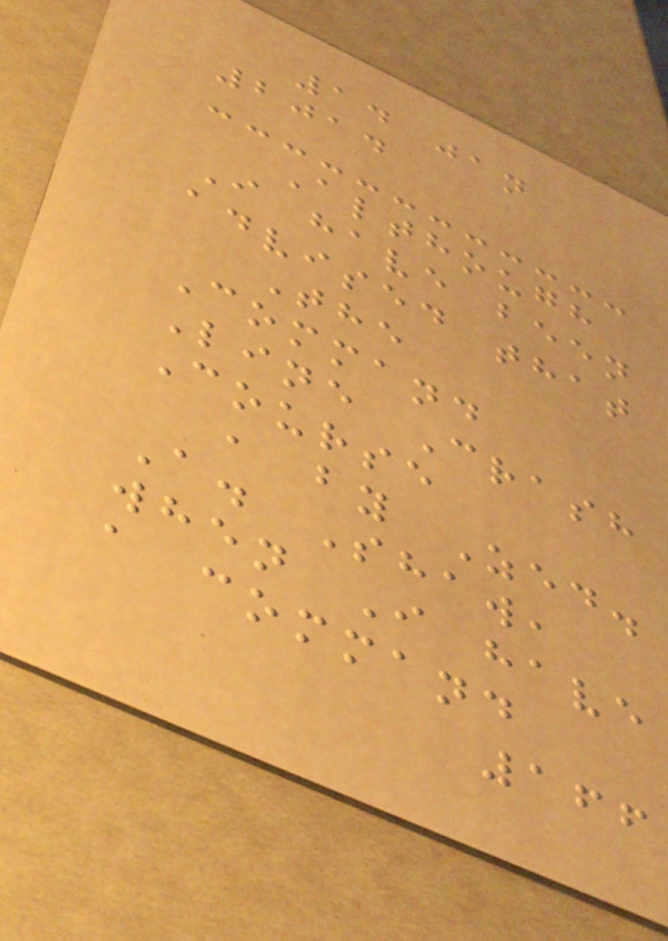14 jan
2014
Although
I have been
advised that
The
Command
Line Crash
Course
, by Zed.
A. Shaw,
when I have
a command
166
